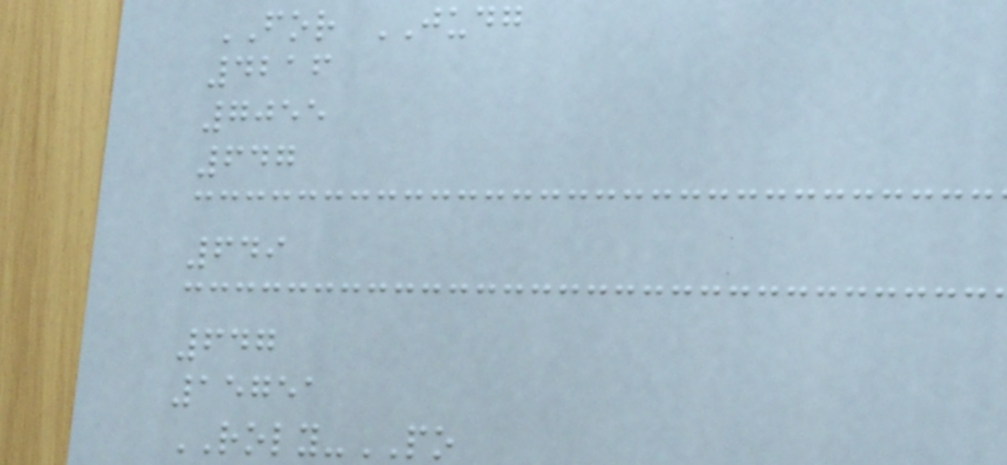FOR JUDG
4216
7055
647
649
647
15751
ROLY-PO
